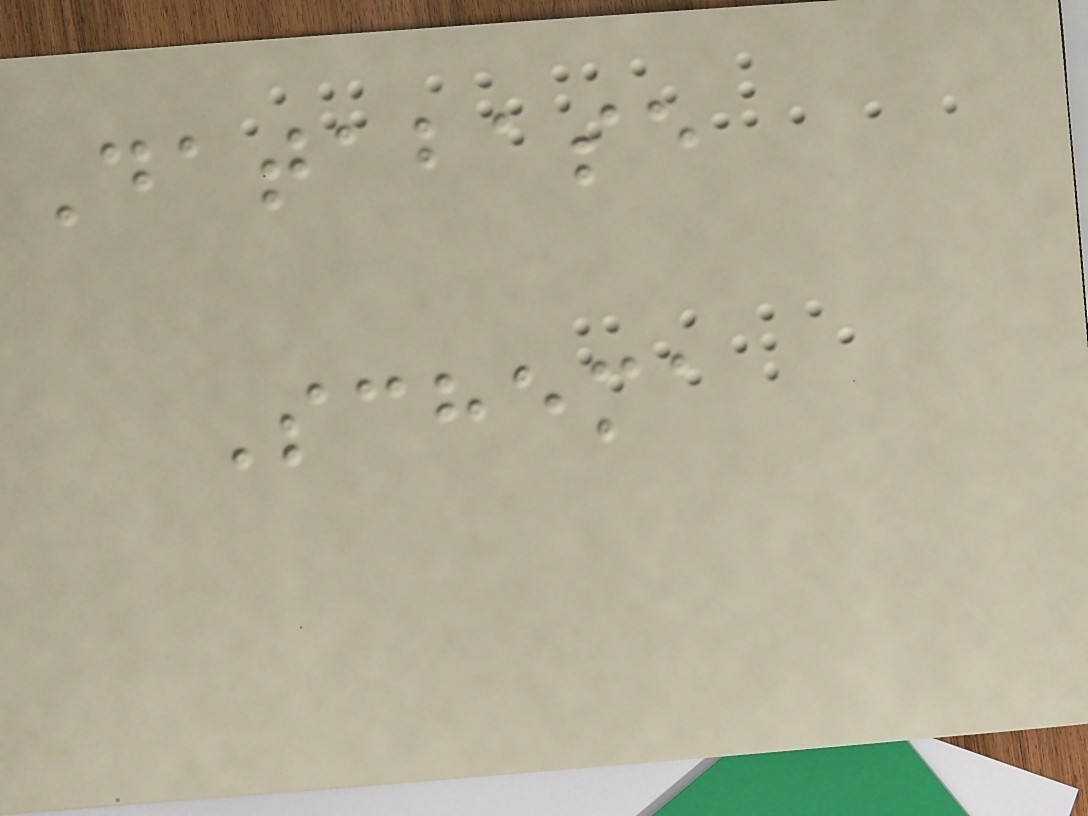Database
Schema
